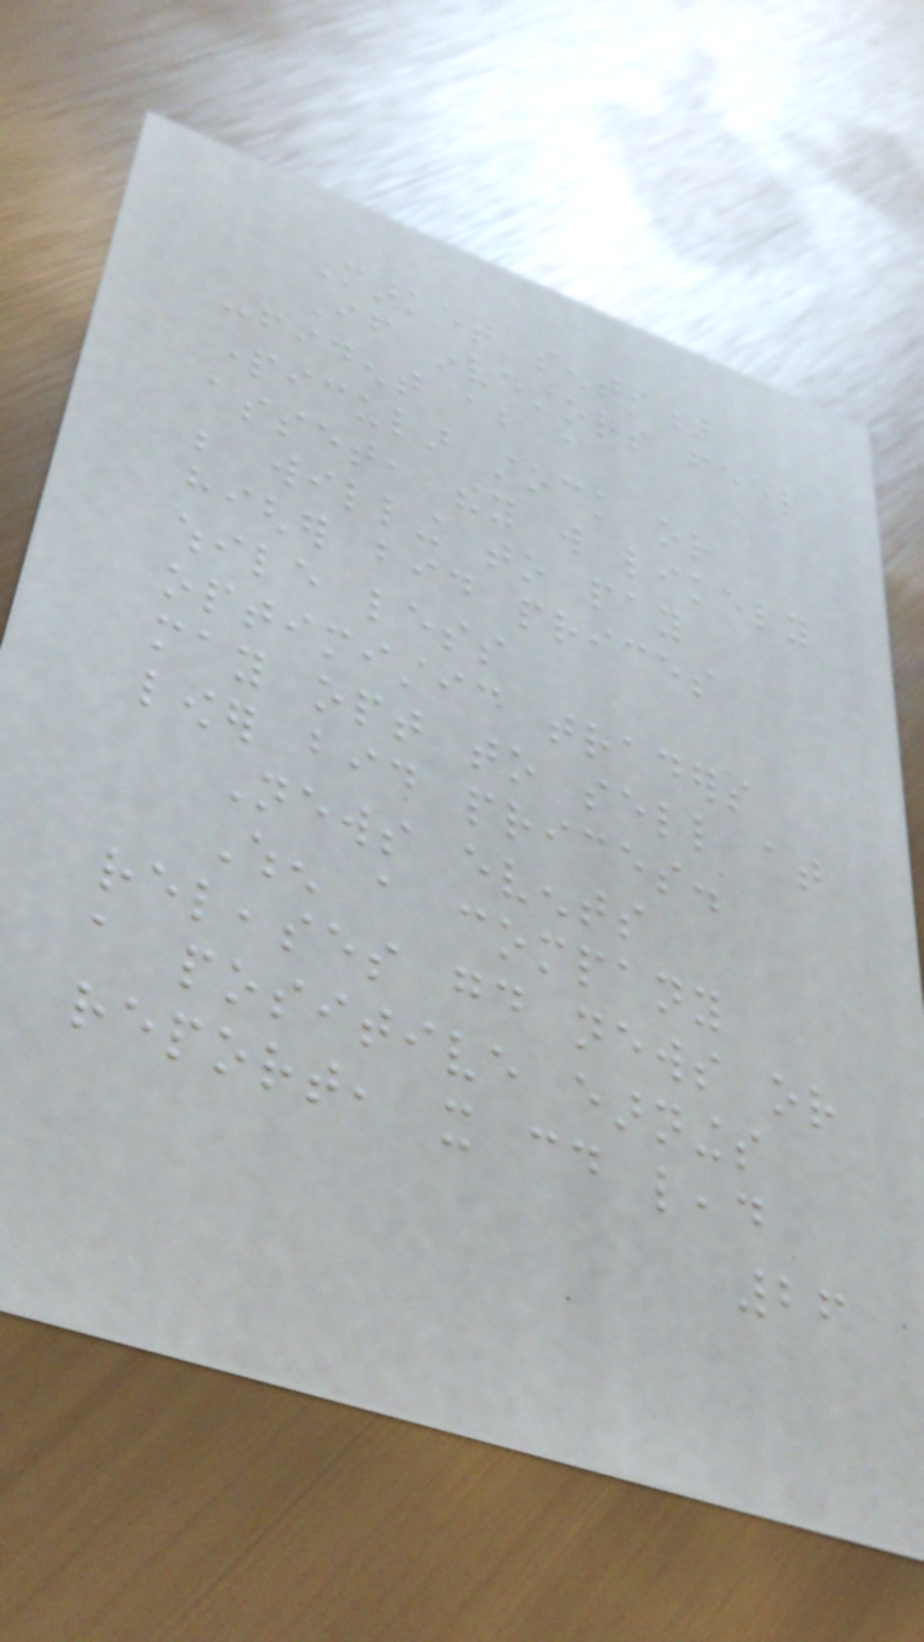Market sentiment
If investors feel
confident about a
particular stock or
asset, they will likely
be willing to pay
higher bid prices
while less
optimistic traders
may opt to sell at
lower bid prices.
News events
When a company
releases good news or
a positive earnings
report, it could lead
26
